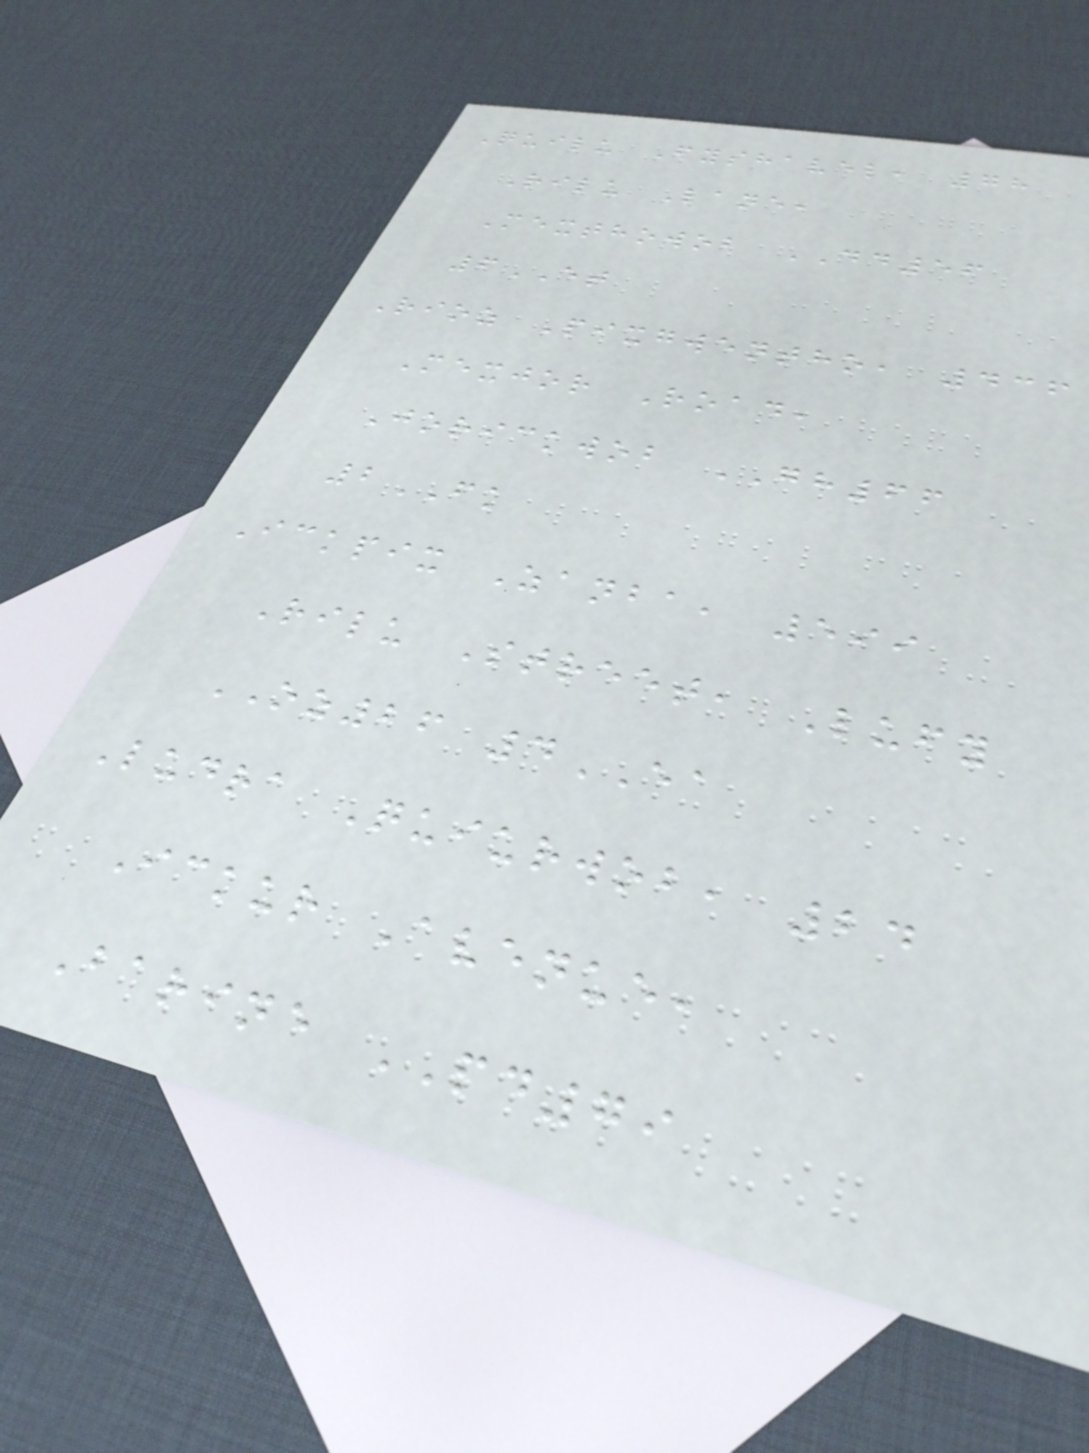Quilu Fyshavel, 78
Rilu Lane,
Mexthowob DD56
6ET
Rioz Pixgwentho, 436
Mexjor Road,
Jorickwob GH66
2FK
Ickpix Zanba, 599
Rilu Street, Lufy
OZ26 4EA
Ludra Quiurwob, 24
Ickur Avenue,
Barine PD79
